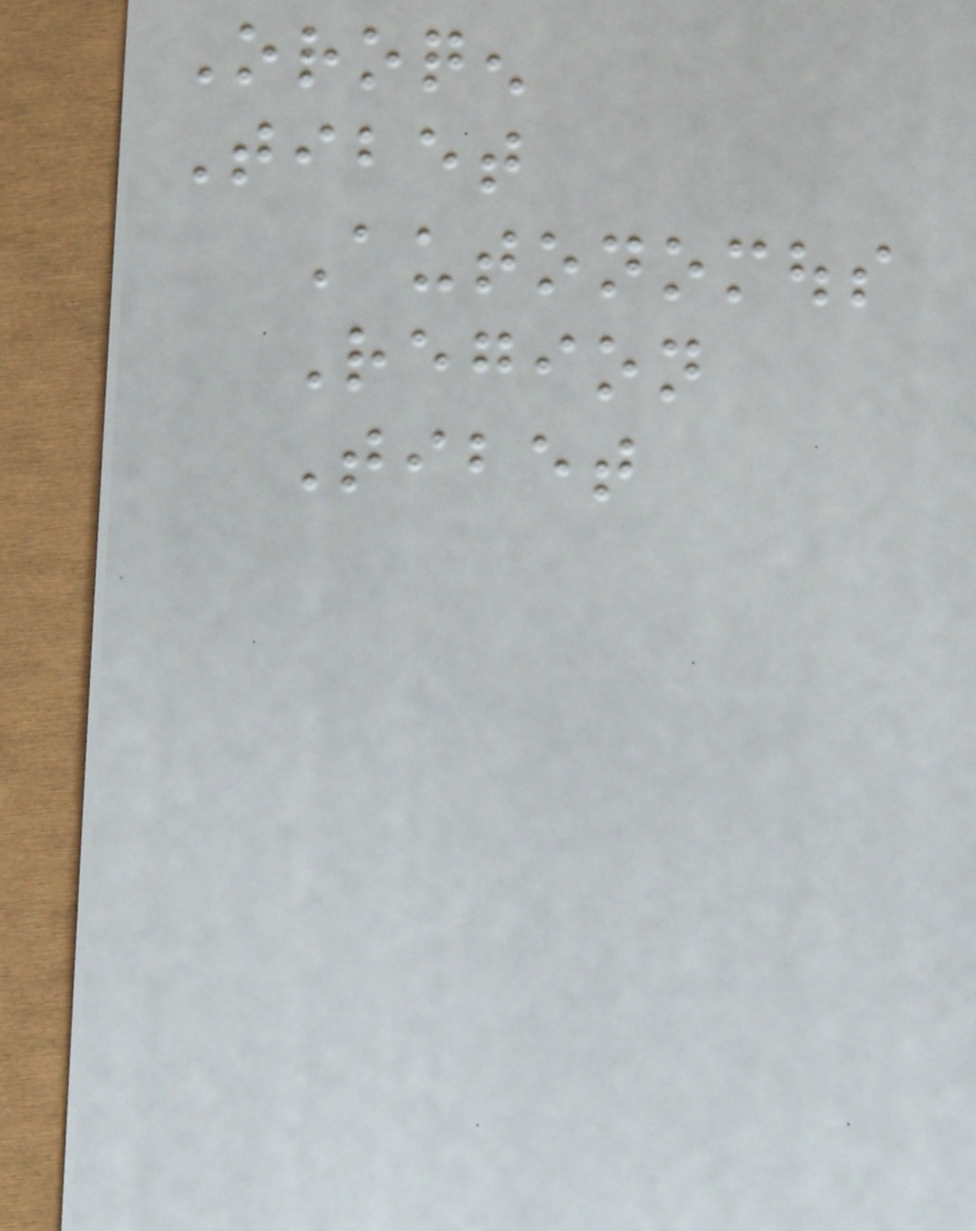Oroqen
Tibet
Autonomous
Region
Tibet
